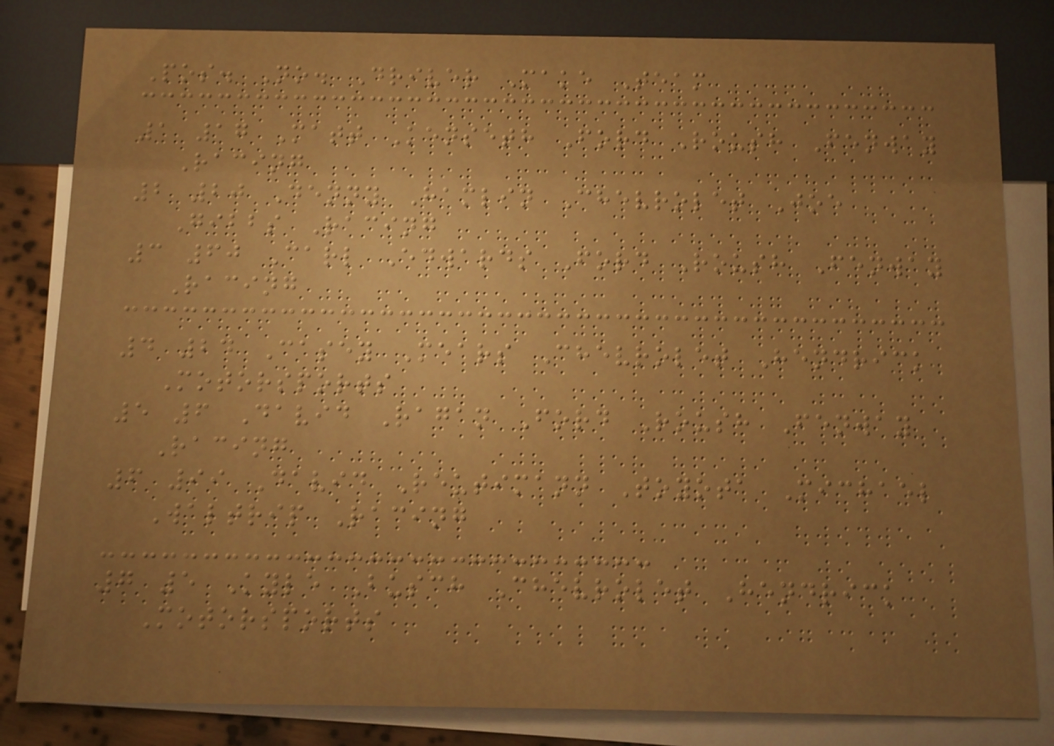Pos. No. Driver Make Team
1 17 Matt Kenseth Ford Roush Fenway
Racing
2 20 Denny Hamlin Chevrolet Joe
Gibbs Racing
3 60 Carl Edwards Ford Roush Fenway
Racing
4 24 Casey Mears Chevrolet Hendrick
Motorsports
5 6 David Ragan Ford Roush Fenway
Racing
6 99 David Reutimann Toyota Michael
Waltrip Racing
7 5 Kyle Busch Chevrolet Hendrick
Motorsports
